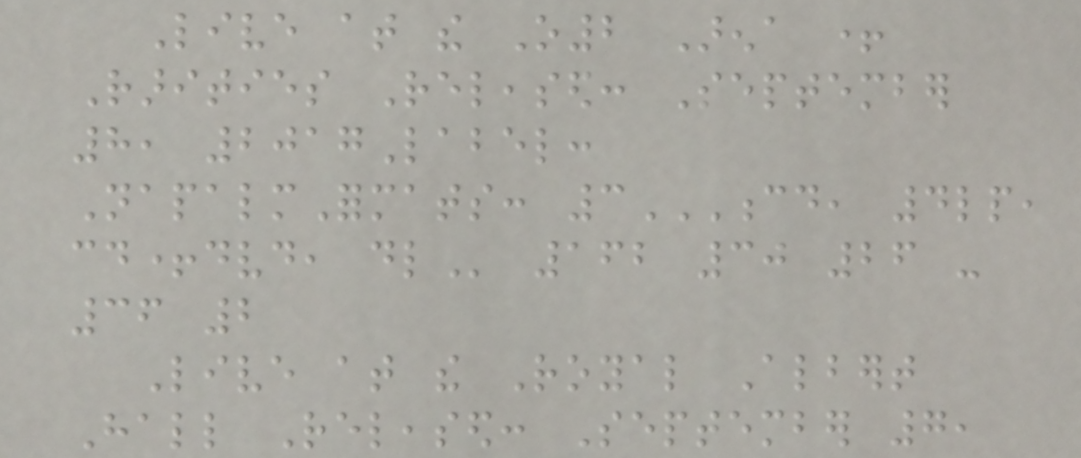Live at the O2 Arena +
Rarities Released: September
8, 2017Label:
NapalmFormats: 3CD, 4LP,
CD+DVD, DL 162 30 26 -
36 2
Live at the Royal Albert
Hall Released: September 7,
